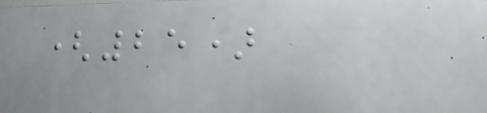(25)
